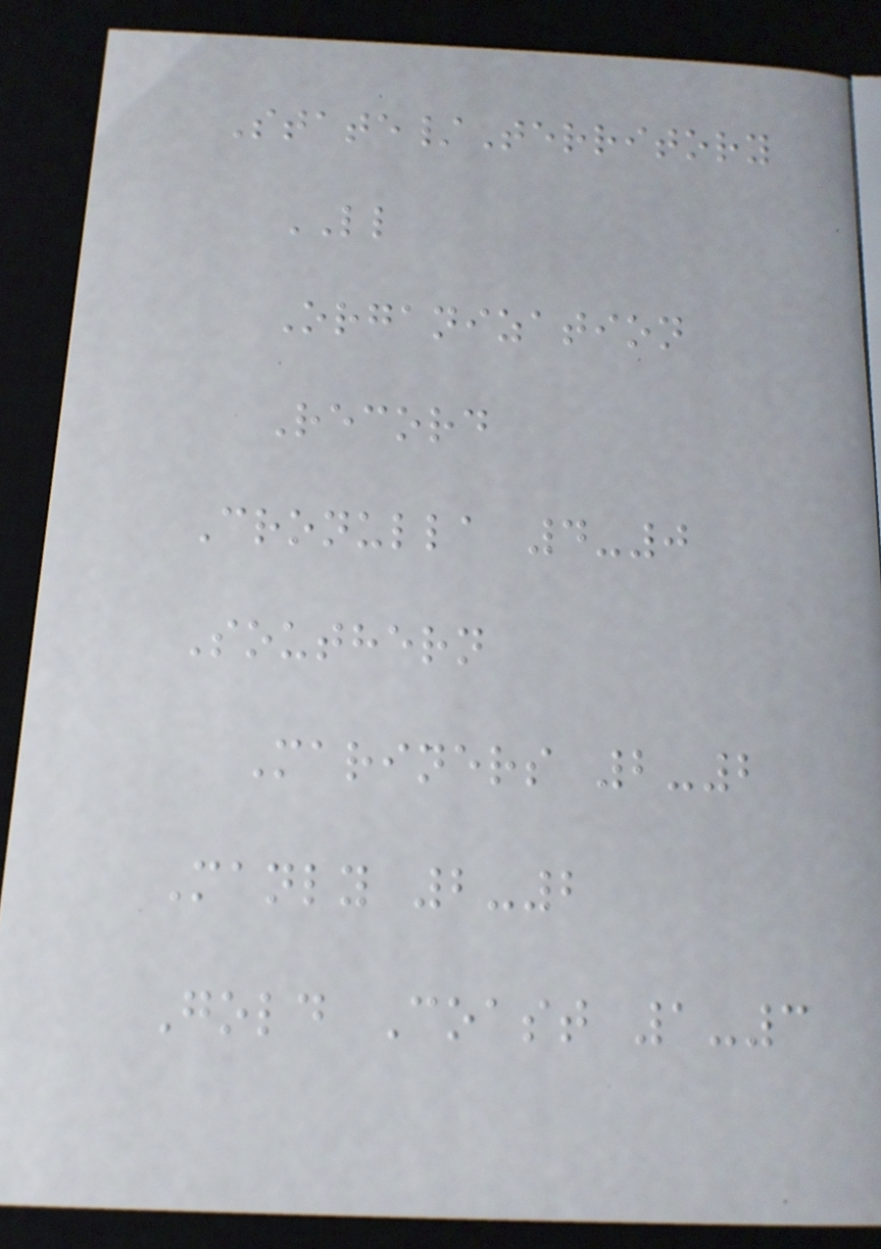State/Territory
LL
Organization
Record
Cronulla 4-0
Southern
Mariners 2-2
Manly 2-2
Gold Coast 1-3
